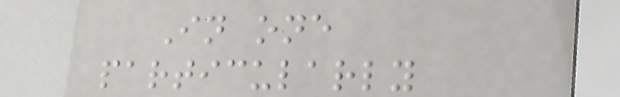In one
particularly
